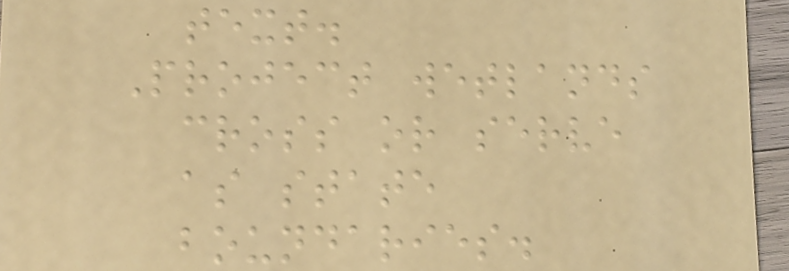text.
Project wetlands
cross or serve
as state
boundaries.
